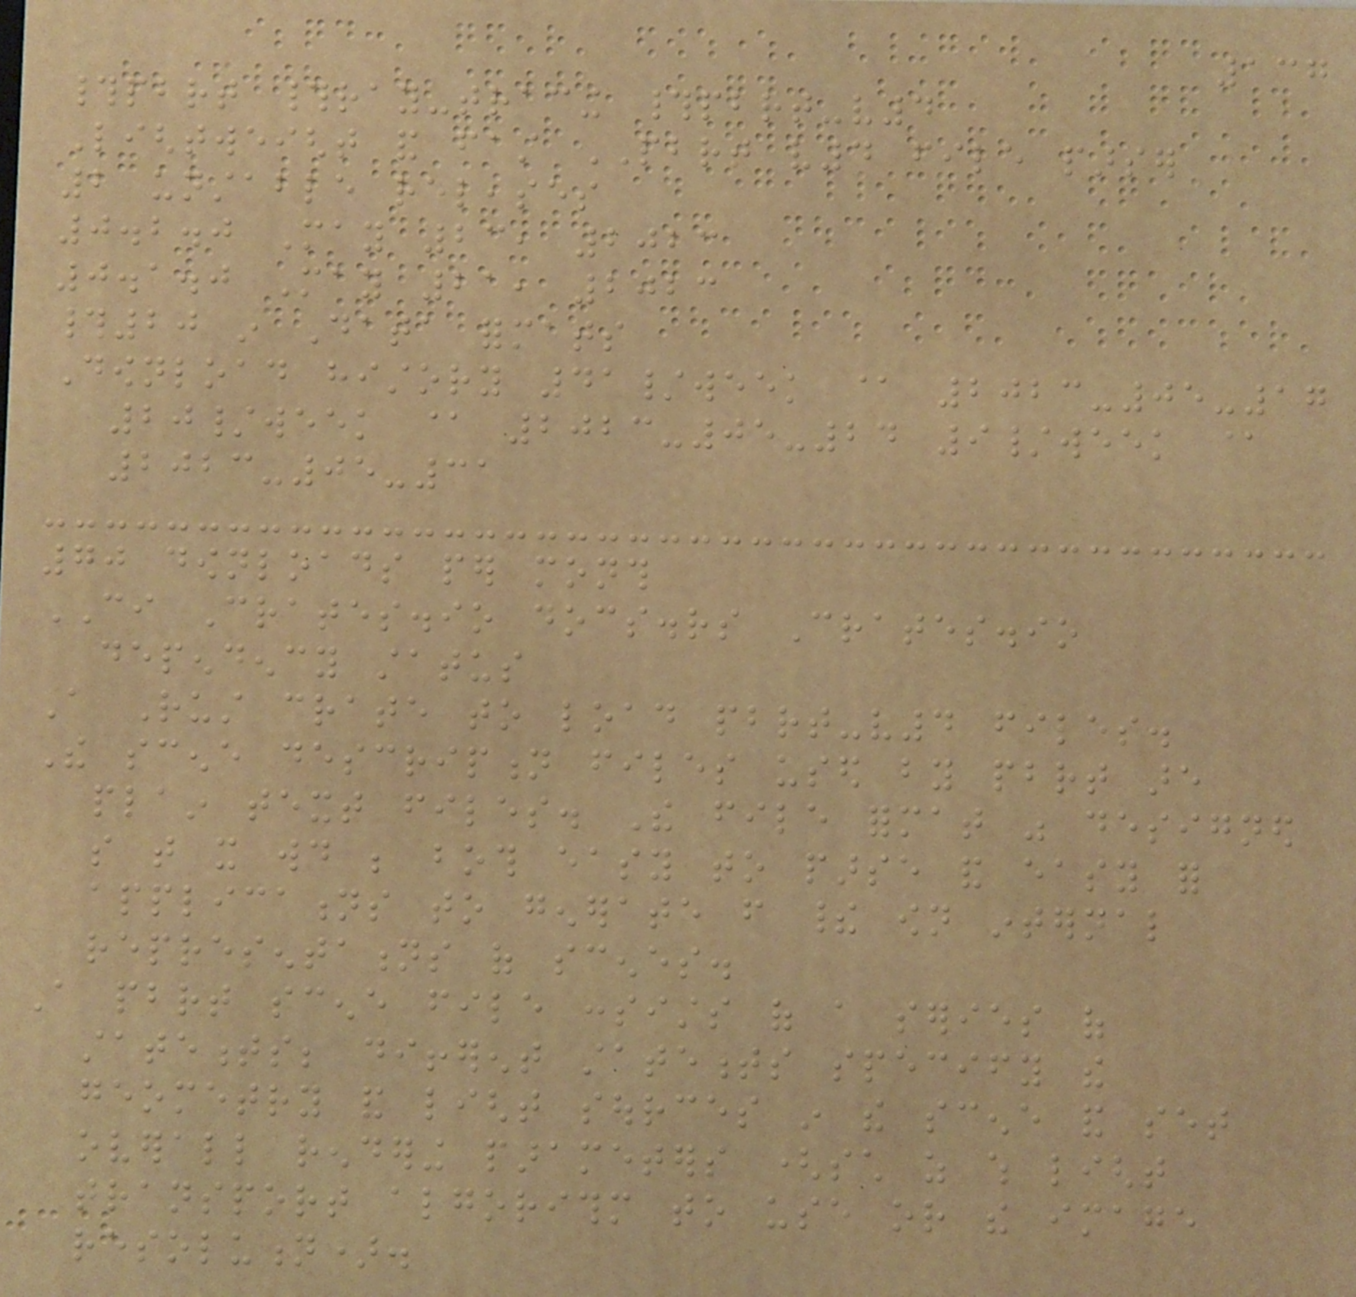137
#pbrt #ray-tracing #pbrt-v4
Lightweight and fast PBRT v4 file parser
2 unstable releases
0.2.0 May 23, 2023
0.1.0 May 21, 2023
#20 in Data formats
Download history 41/week @ 2023-05-17
20/week @ 2023-05-24 9/week @
2023-05-31
70 downloads per month
CI Crates.io docs.rs Crates.io
dependency status
A Rust crate to load pbrt-v4 files.
The scene description files used by pbrt are
plain text files. The file format was designed
so that it would be both easy to parse and easy for
applications to generate from their own internal
representations of scenes.
A pbrt scene file consists of a series of
statements; different statements specify the
geometry and light sources in the scene and set
overall rendering parameters (such as which light
transport algorithm to use or the image
resolution).
